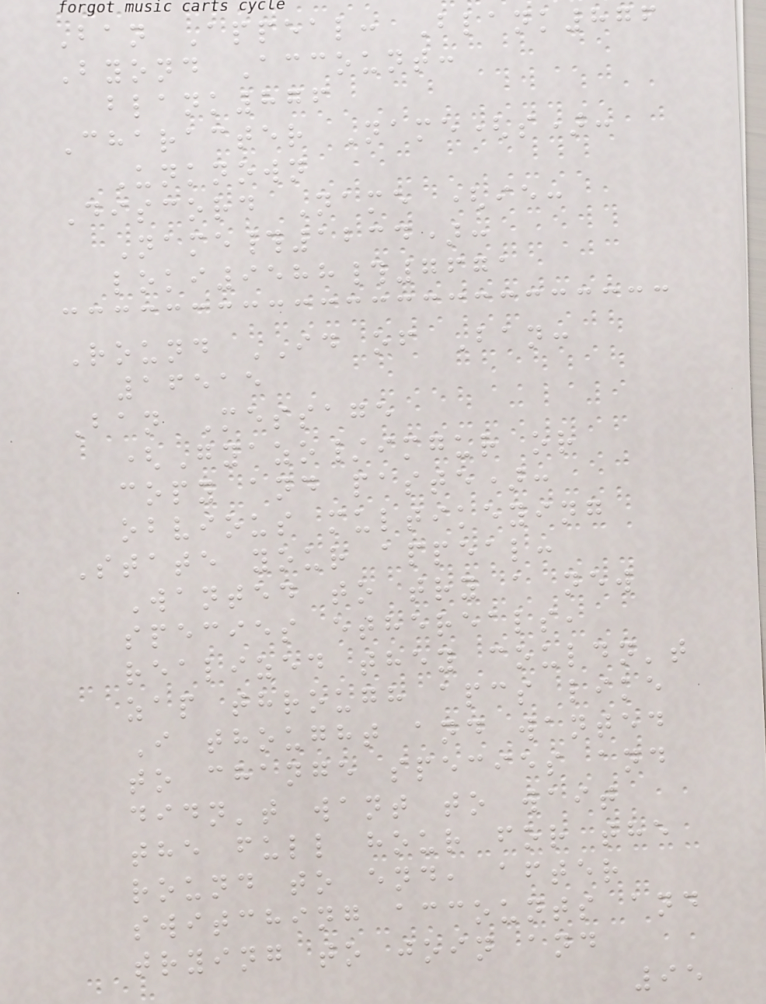Ban Appeal: Blank876
Byond Account:
blank876
Character Name(s):
Unknown
Discord Name (ie:
Name#1234):
loki9588#7671
Round ID of Ban:
16515
Ban Message
(Gyazo/imgur or
copy and paste):
obvious multikeying
State your appeal:
Wanted to try a new
species ethereals,
realized they couldn't
zap through apcs like
I thought and wanted
to change species and
didn't want to wait
the full hour for the
round to end, after
switching accounts and
trying to join and
95
